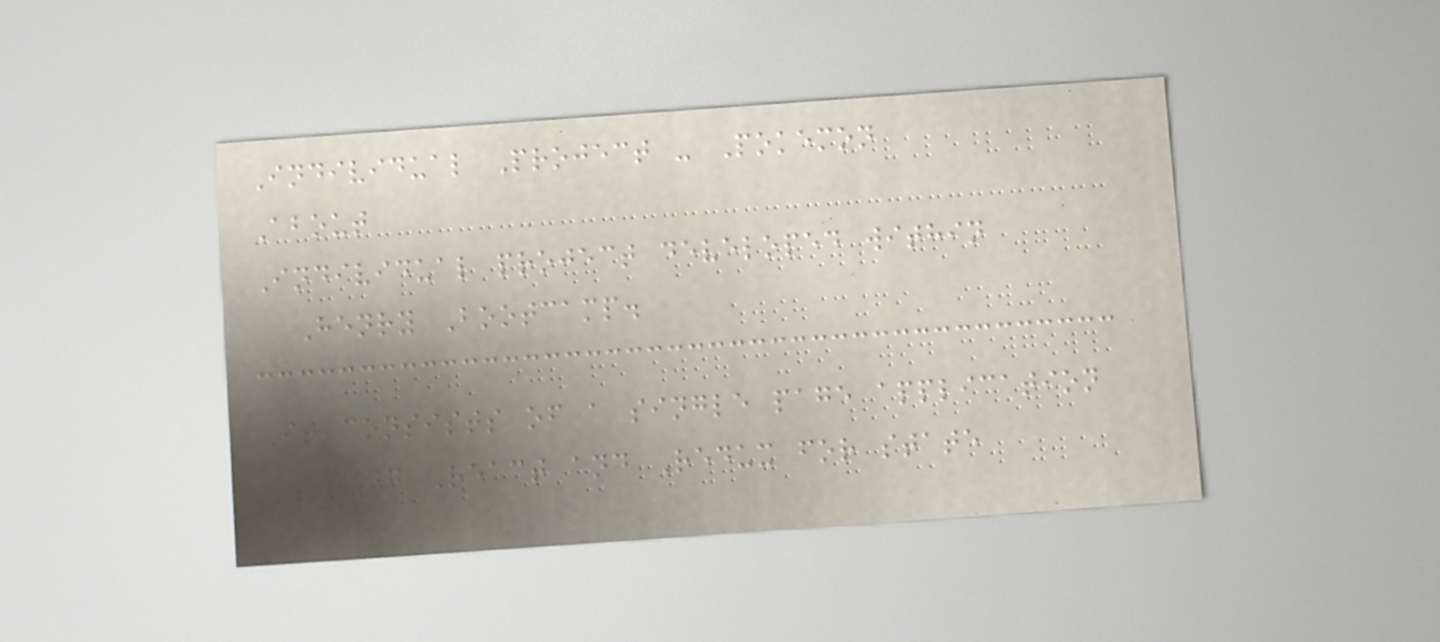Individual Project - Pokemon
About
Individual project developed within
Henry Bootcamp.
It consists of a single page application
using React and Redux for state
